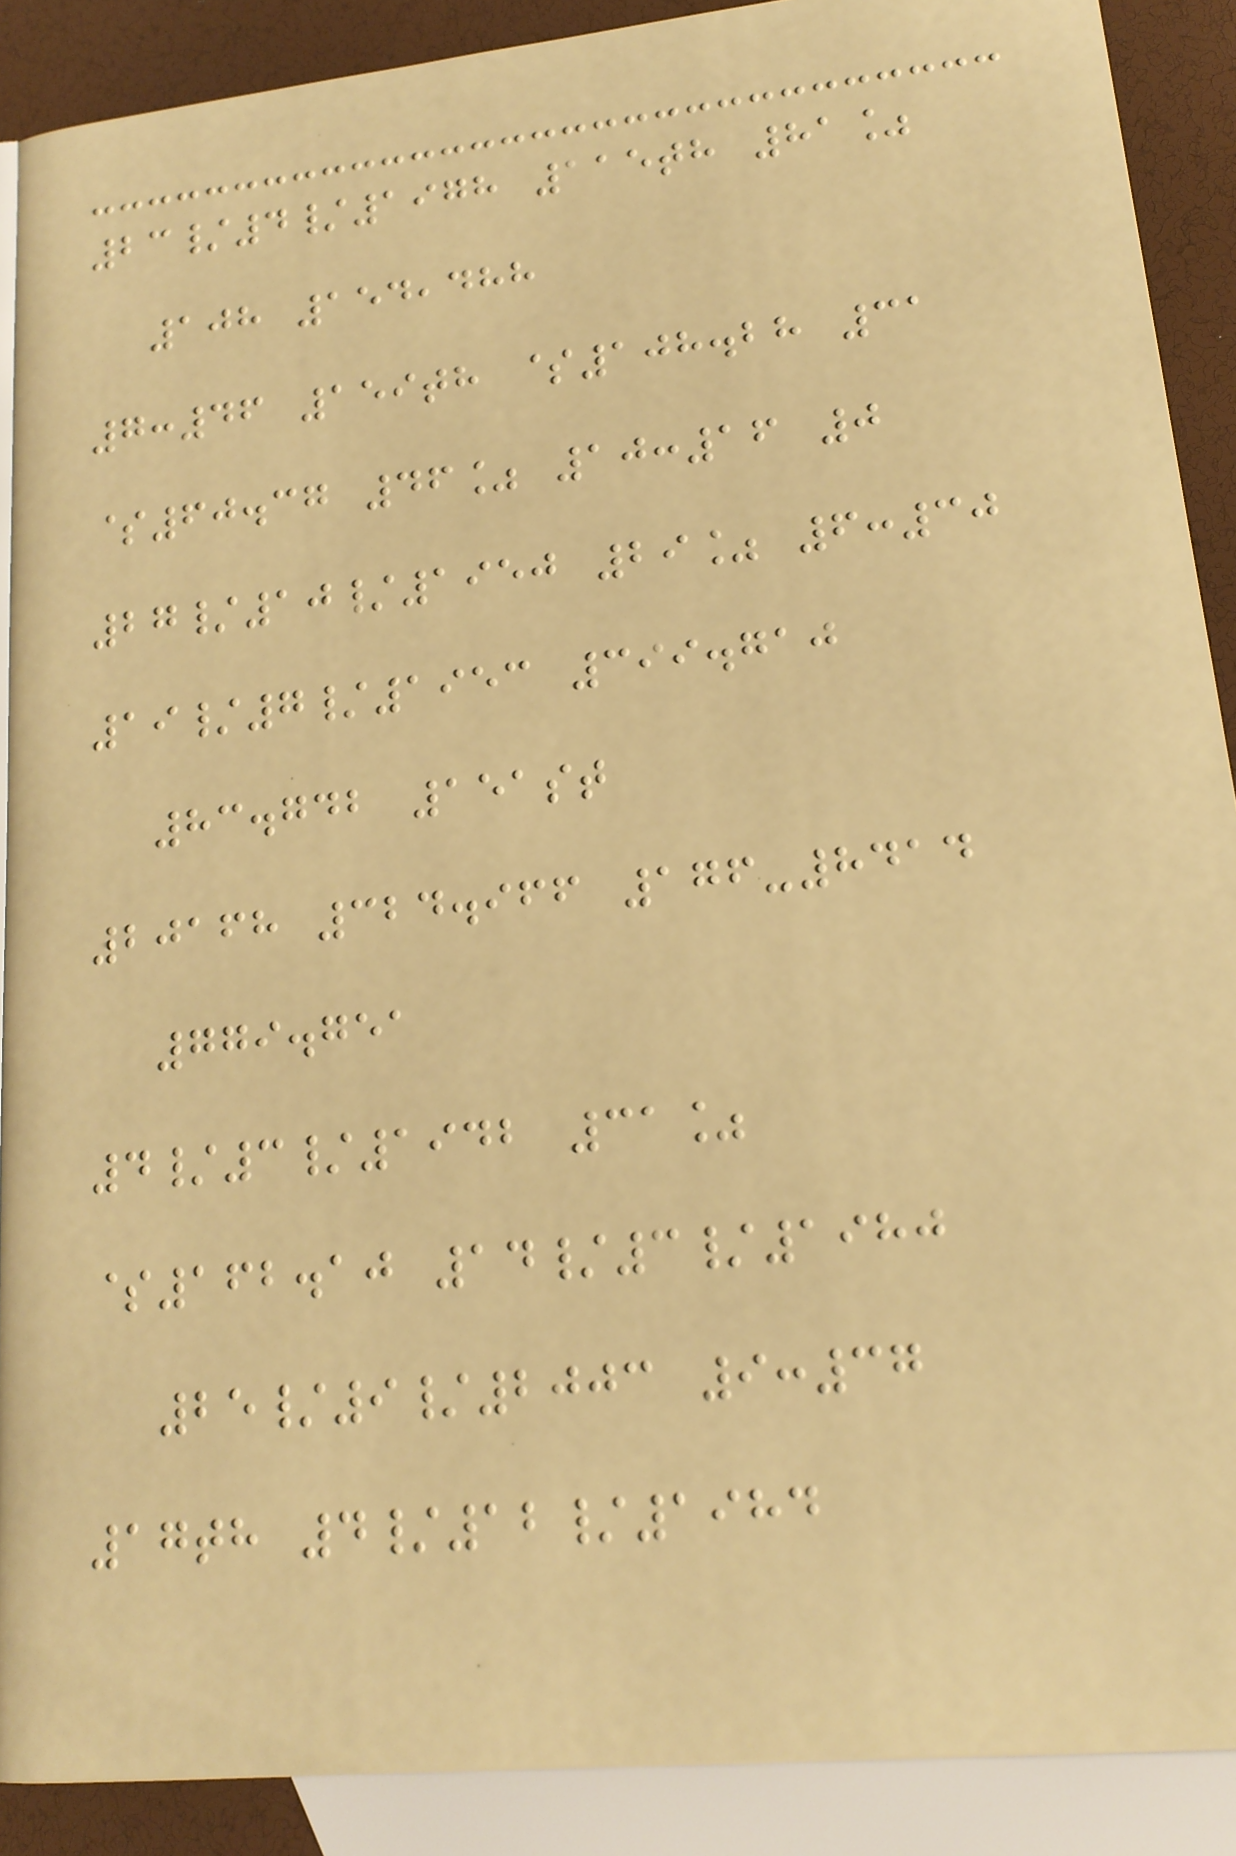23/4/1978 115th 81%
108 154,488
7:46 159th $108.28 31
$60.37 46% 10:16 0
27/10/1950 29% 6:30
19/7/1953 399.710
83.742 151st
20168 324.966 176-8414
779.751
4/3/1942 31%
$162.10 14/3/1980
25/9/2003 9:37
17th 4/12/1984
